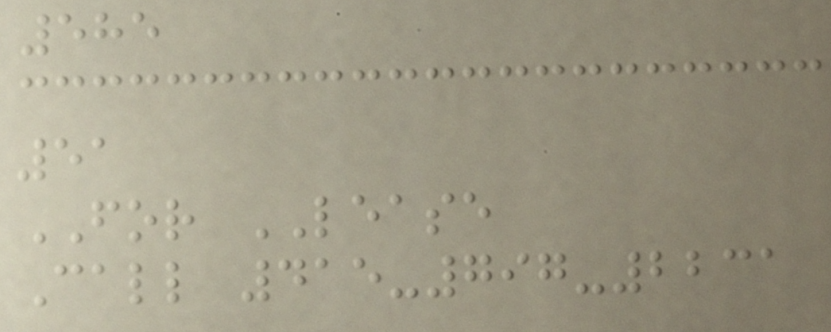585
51
FOR LEASE
Call 415-797-2231
